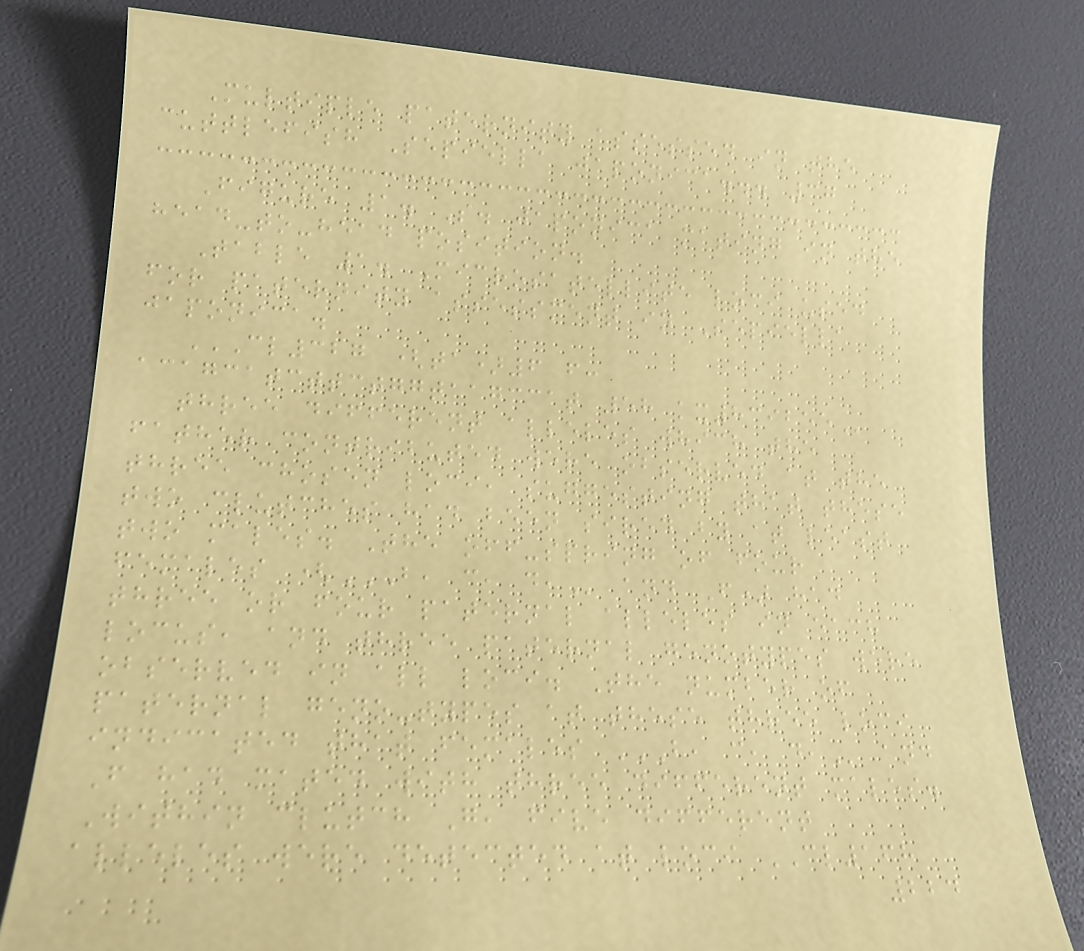Multiple paternity assessed in the
cuttlefish Sepiella japonica... 37
Figure 1. S. japonica mating in the
head-to-head position.
Table 1. Microsatellite loci used
for paternity assessment in Sepiella
japonica.
CL327 (TA)6 F:
ACAGCATCTTCTGGTAAGCCAT 58 KX839255
three different alleles which the
father contributed were observed at the
three chosen loci, suggesting that these
two clutches had been sired by at least
two males. The off-spring of four
females (B, C, D, and F) had
three or four paternal alleles in each
locus, and three paternal genotypes were
observed in all loci. The number of
paternal geno-types at these three loci
indicated that females B, C, D, and
F had mated with three different males.
Within clutch G, five different
alleles were detected at loci CL168
224
